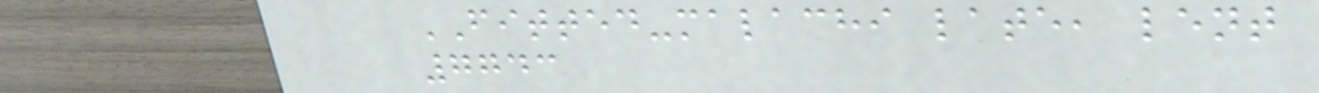FITTED-malachi late, lent
7743
